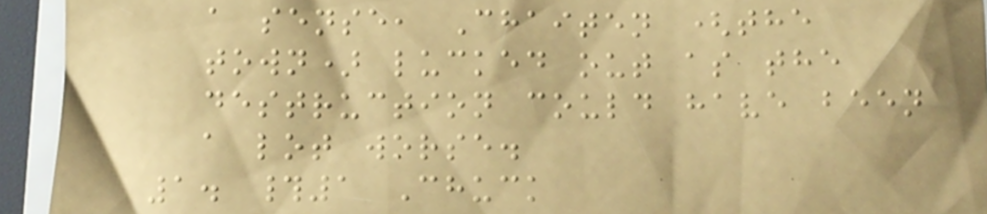a sense, Chaiten (the
town) lucked out as the
destruction could have been
a lot worse.
1. #1 Chuck
